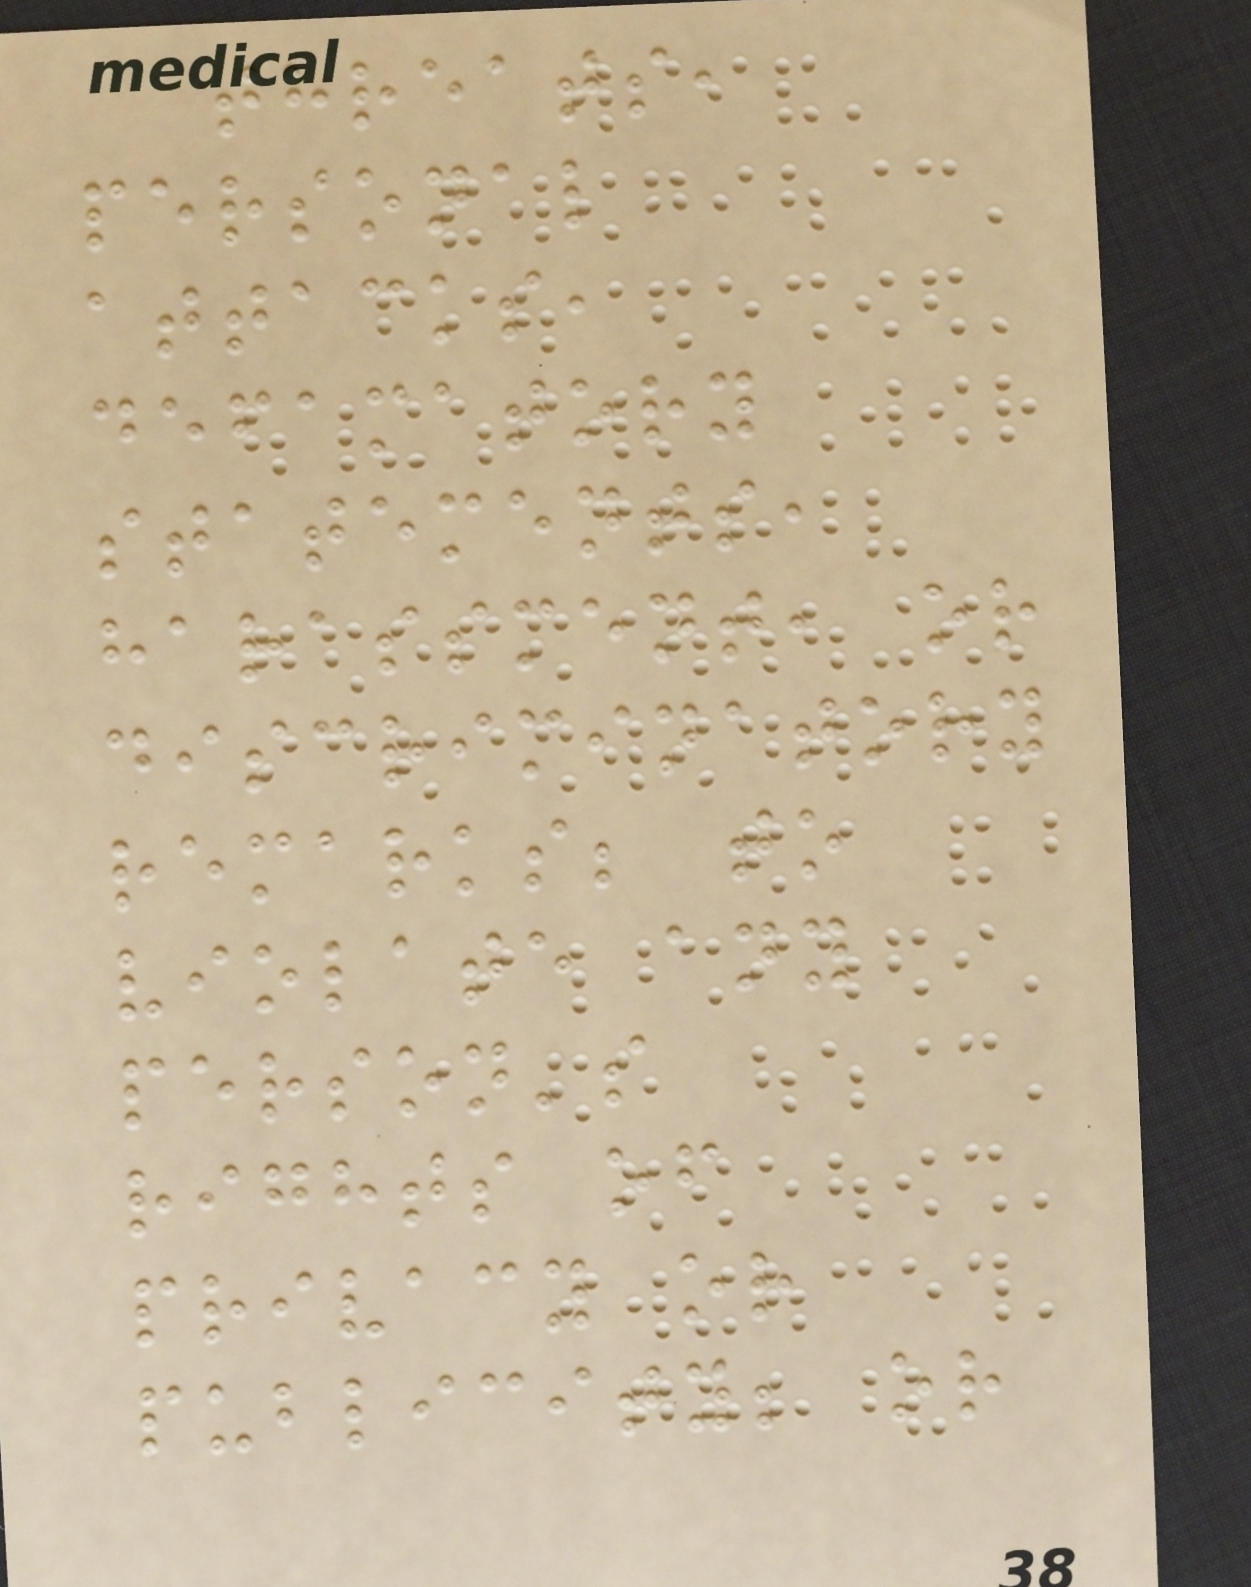threats,
personal
attacks,
defamatory
statements,
harassment, or
discriminatory
remarks; to
violate any
person's
rights of
privacy or
publicity; or
